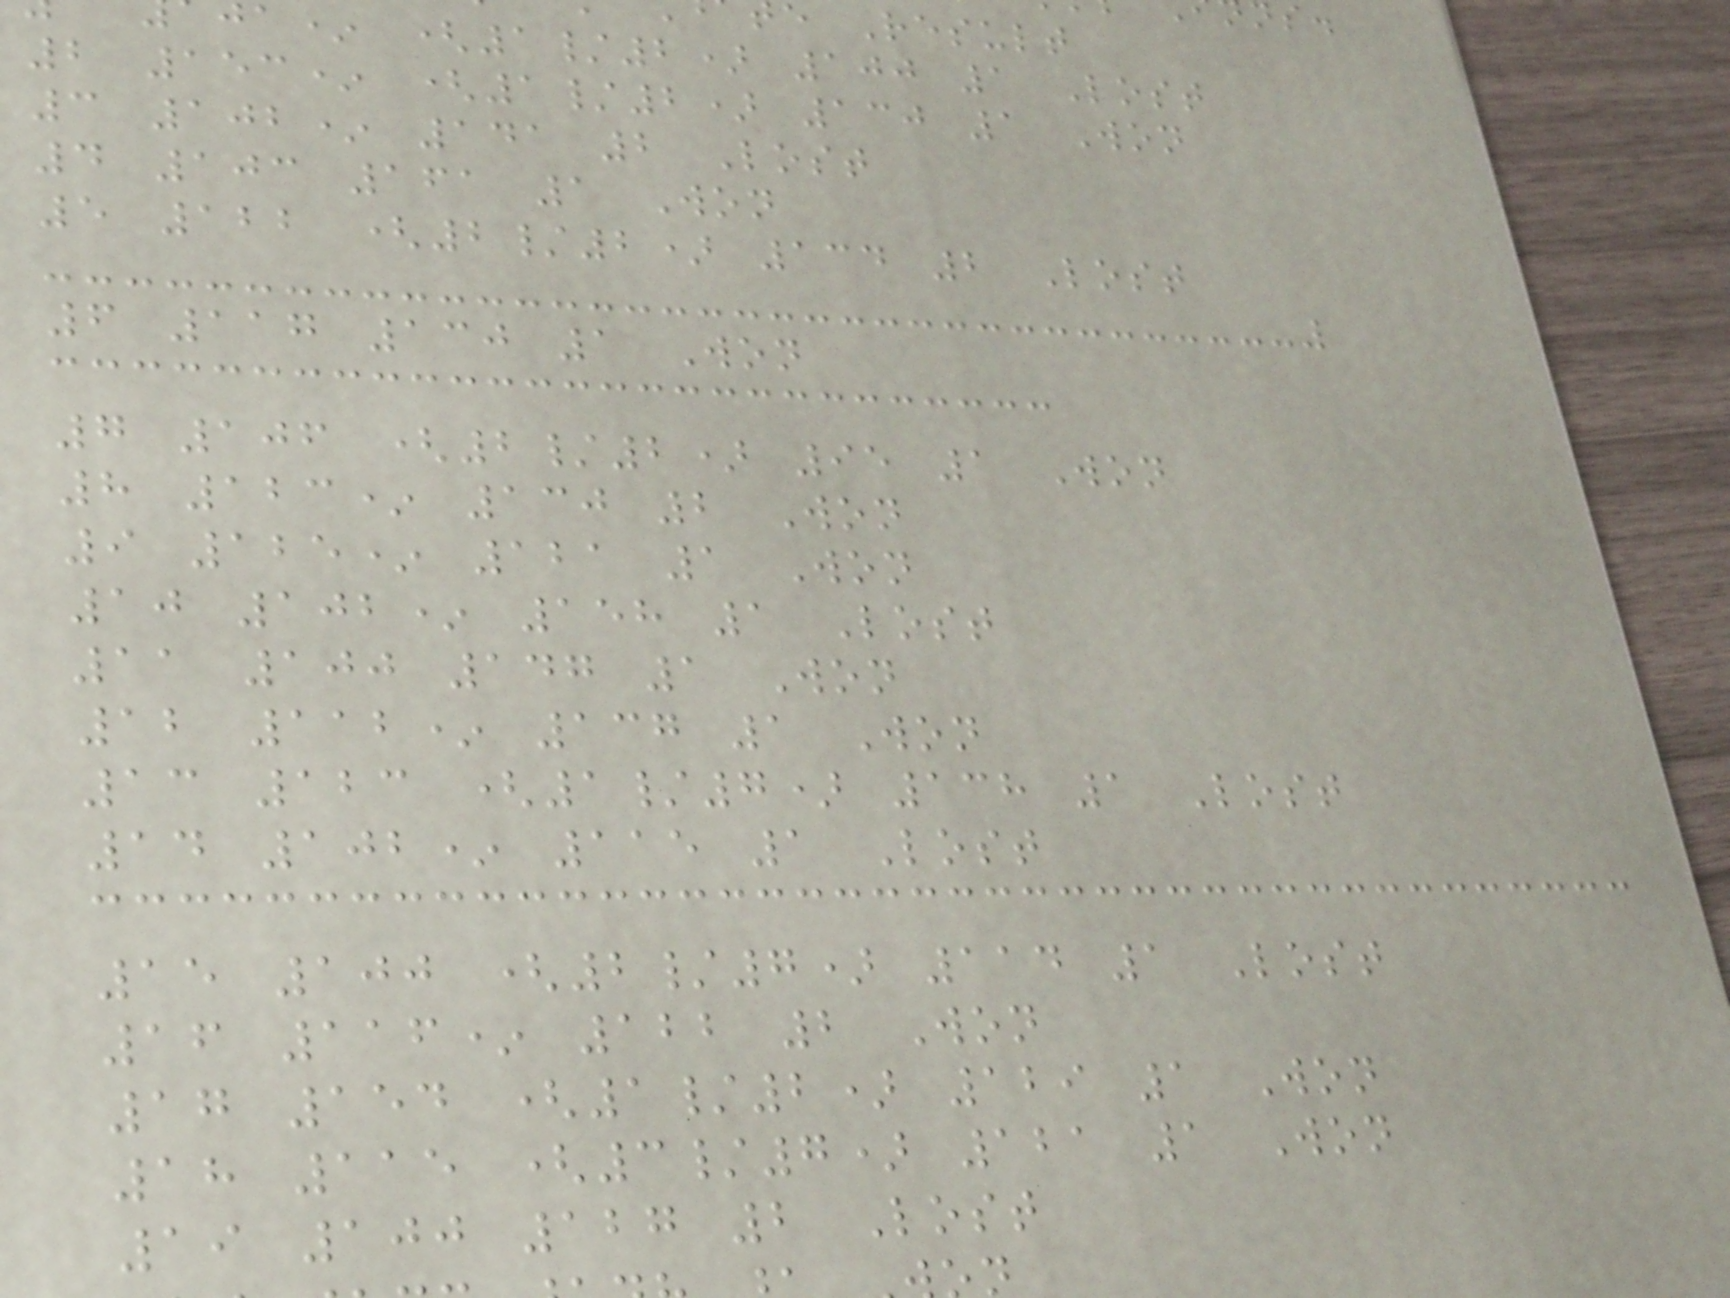e Result
a* (1/2) 100 1 Lost
2 153* (1/2) 130 1 Won
3 102* 141 2 Lost
4 103 161 1 Won
5 122 (2/2) 134 2 Lost
6 117 130 1 Won
7 106 (2/2) 95 1 Won
8 123* 130 2 Won
9 125* 121 1 Won
10 102* 158 1 Lost
11 100 147 1 Won
12 112* 137 1 Won
13 123 (1/7) 138 1 Lost
14 102* 115 1 Lost
15 100 (2/7) 114 1 Lost
16 116* 122 2 Won
17 154 (1/2) 129 1 Won
18 115 (3/7) 121 1 Won
19 100 127 2 Lost
